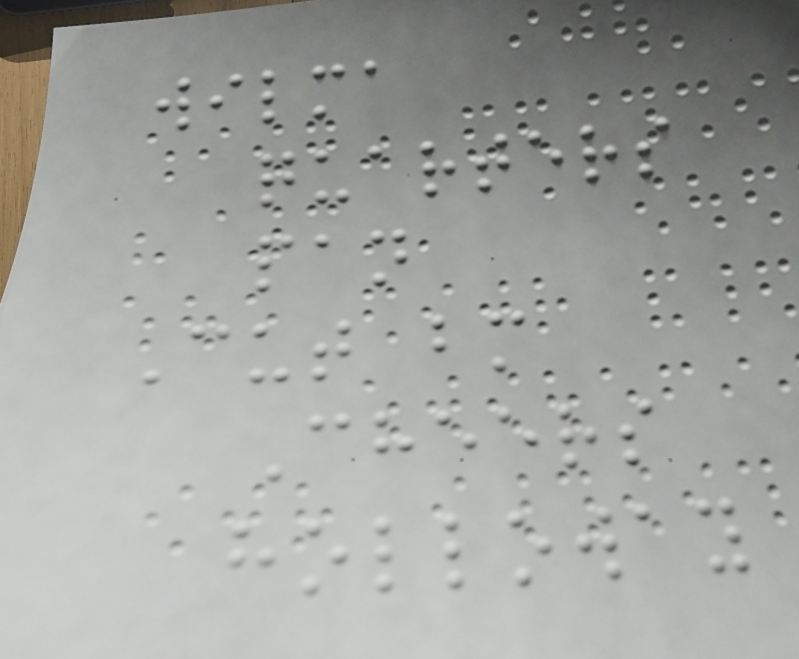wilma
quarters
pan
Cut bm
Cheers
holloway
